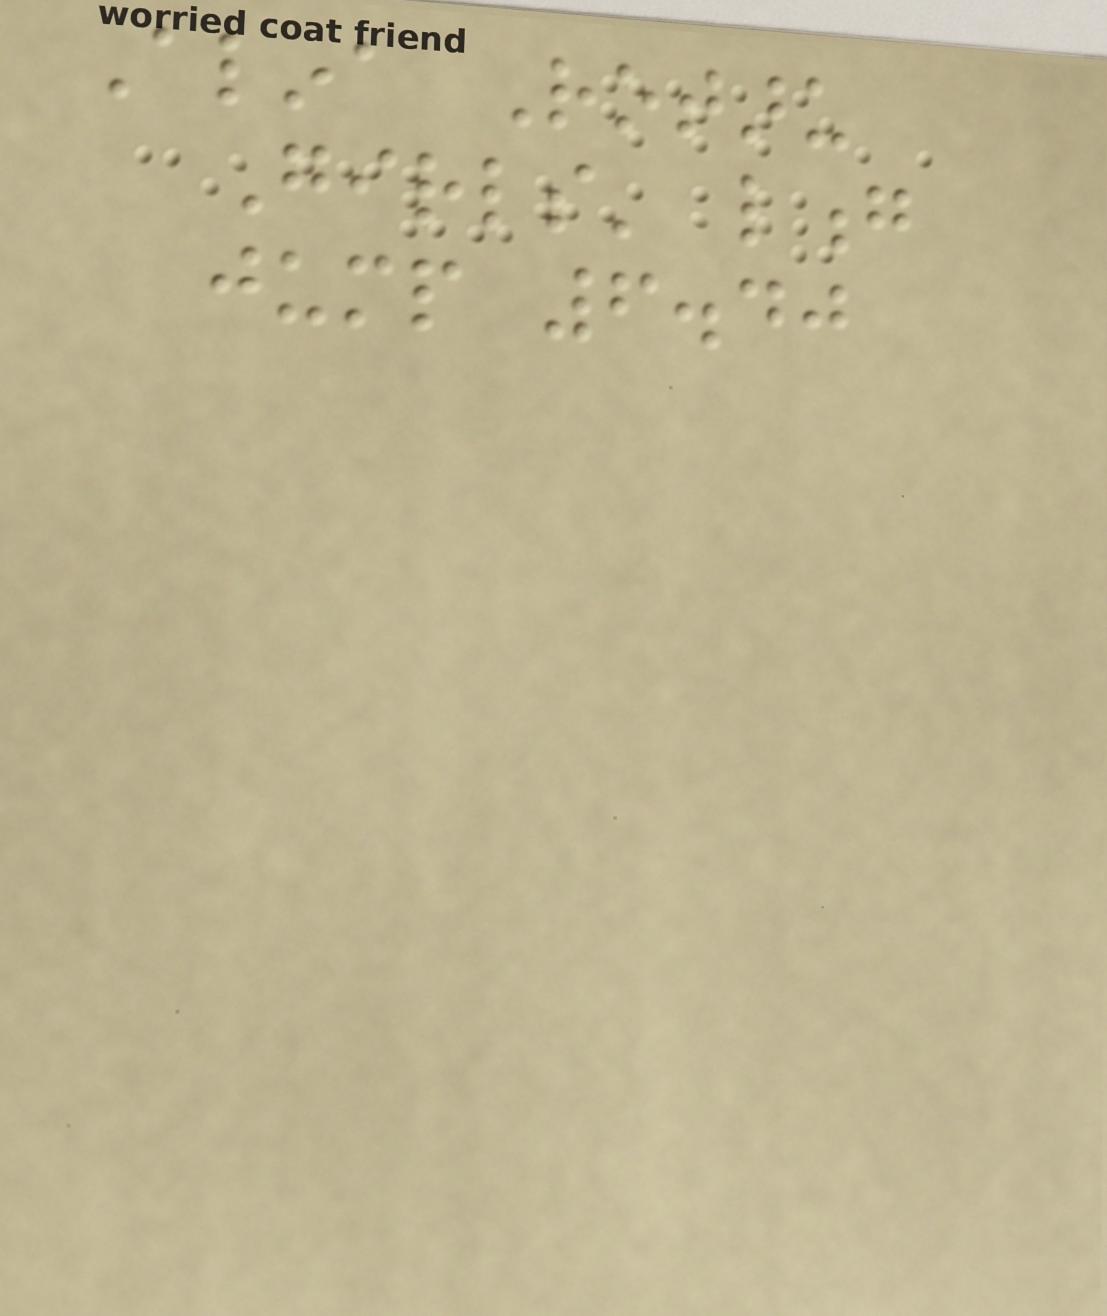Alina Rotaru
Girls' long
jump 6.40
